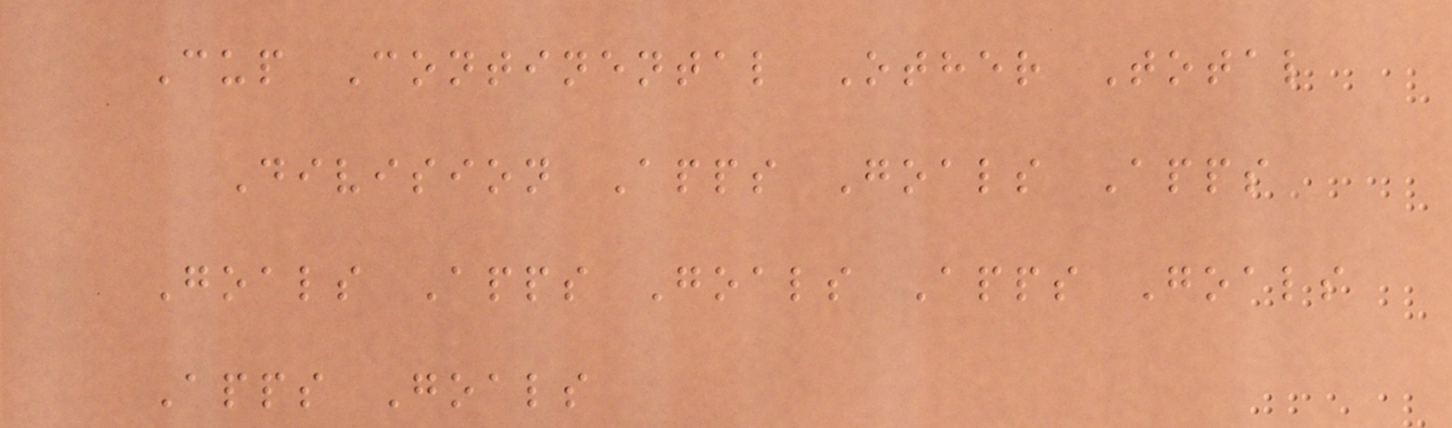Cup Continental Other Total
Division Apps Goals Apps
Goals Apps Goals Apps Goals
Apps Goals
